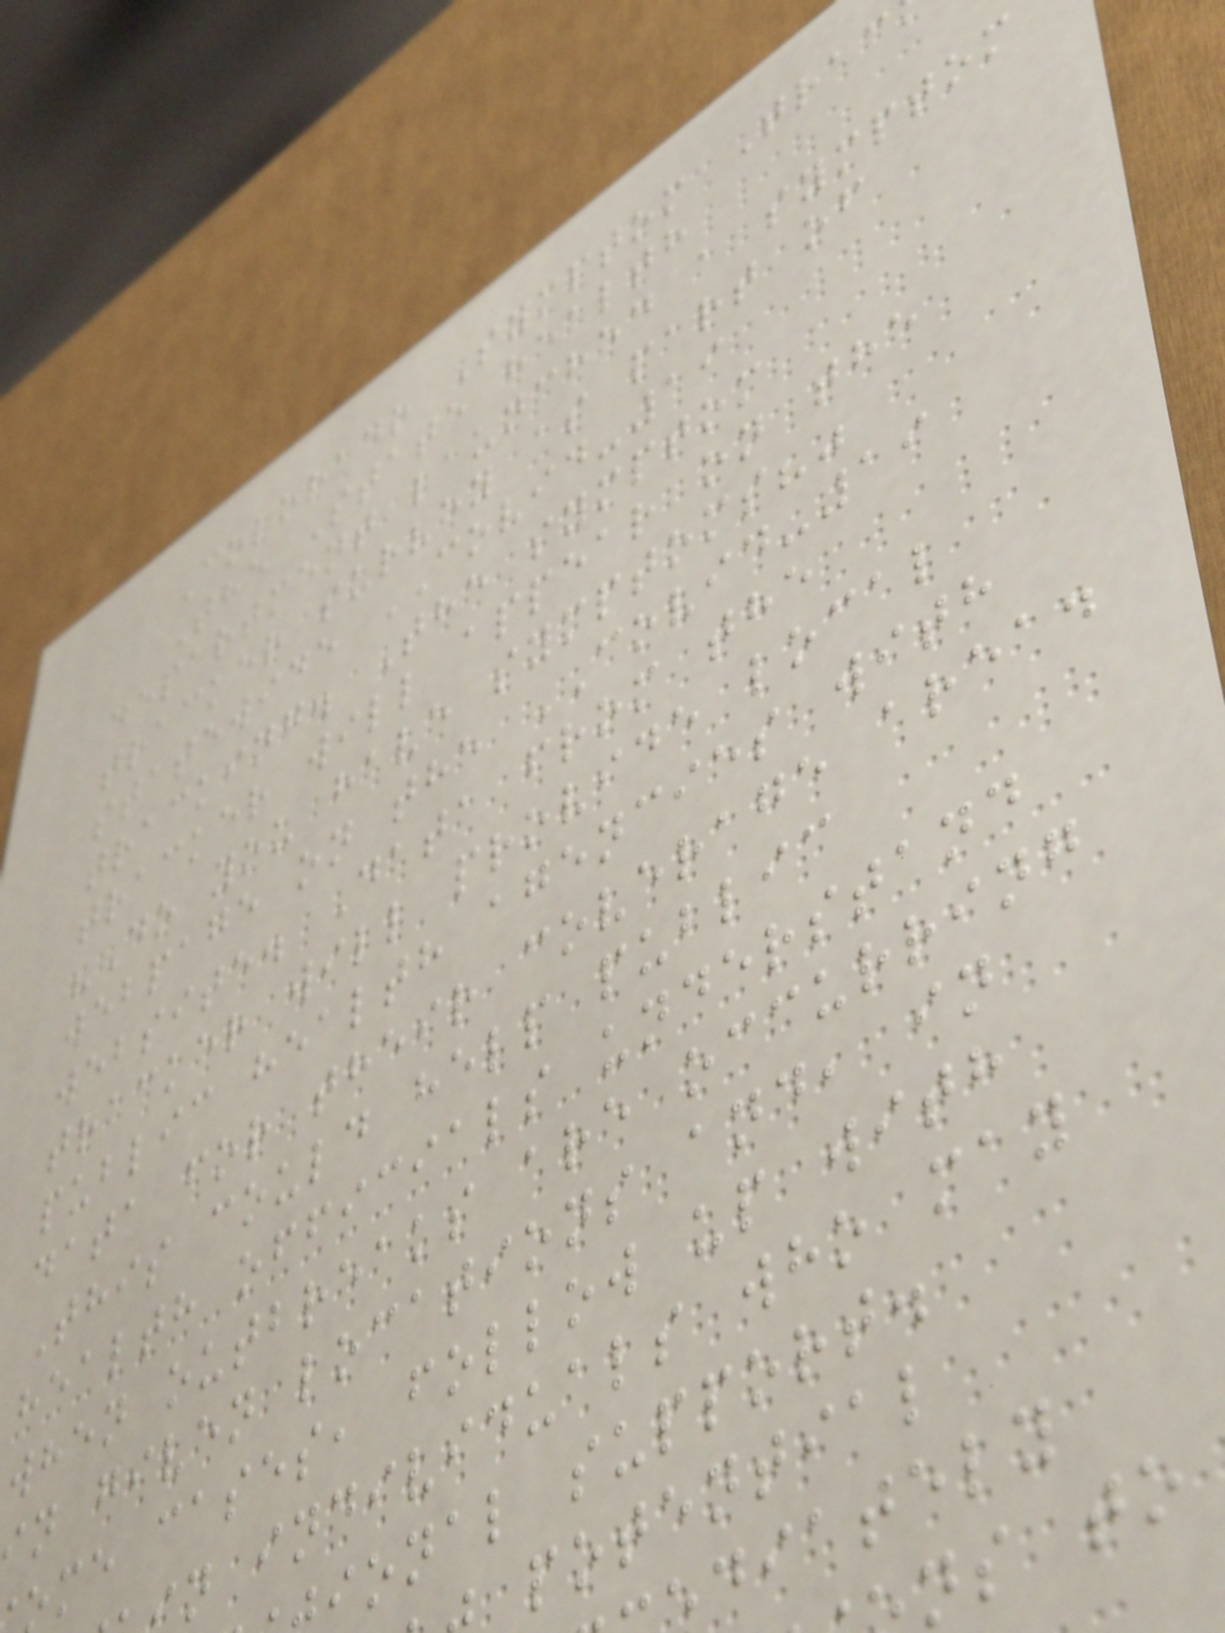Colorado Symptom Trac
The State health
department launched a symptom
tracker survey as part of
statewide COVID-19
tracking. The symptom
tracker will appear on the
"Do you have symptoms?"
webpage on the COVID-19
website. Data from the
tracker will provide local
public health agencies with
data for their coverage area.
This could help public
health officials understand
when outbreaks are occurring
n given locations and, in
me cases, follow up with
n individuals who may
ional support.
potential
diately
